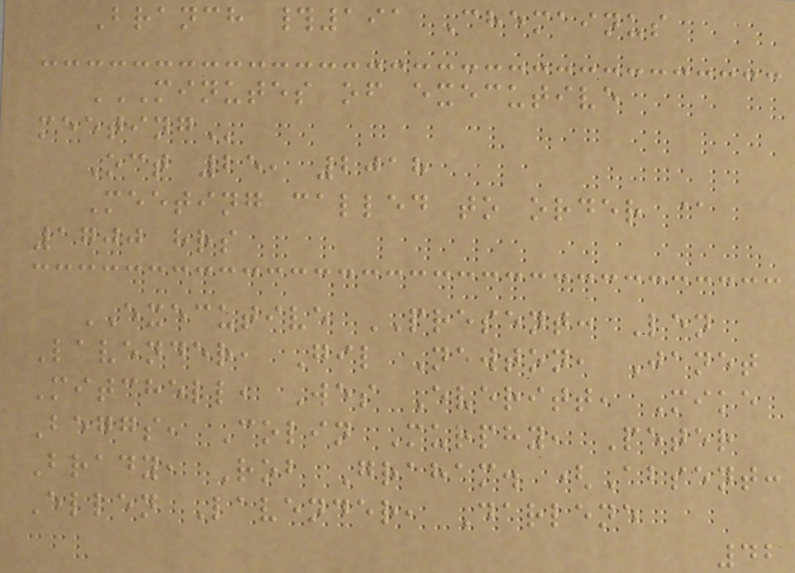Branch #191 Chemainus
MINUTES OF EXECUTIVE
MEETING
Oct 25, 2018
Meeting called to order @
1700 hrs
EXECUTIVE PRESENT: Len
Lavender, Gil Newton, Janet
Mitchell, Wes Everitt, Mike
Beggs, Colin Murphy, Peter
Brady, Rob Graham. (Absent:
Ellen Lavender, Darlene
42
